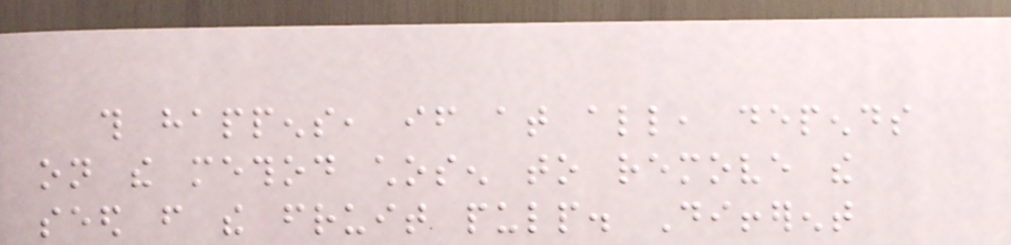this happens, if at all, depends
on the method chosen to remove the
seed from the fruit pulp. Different
